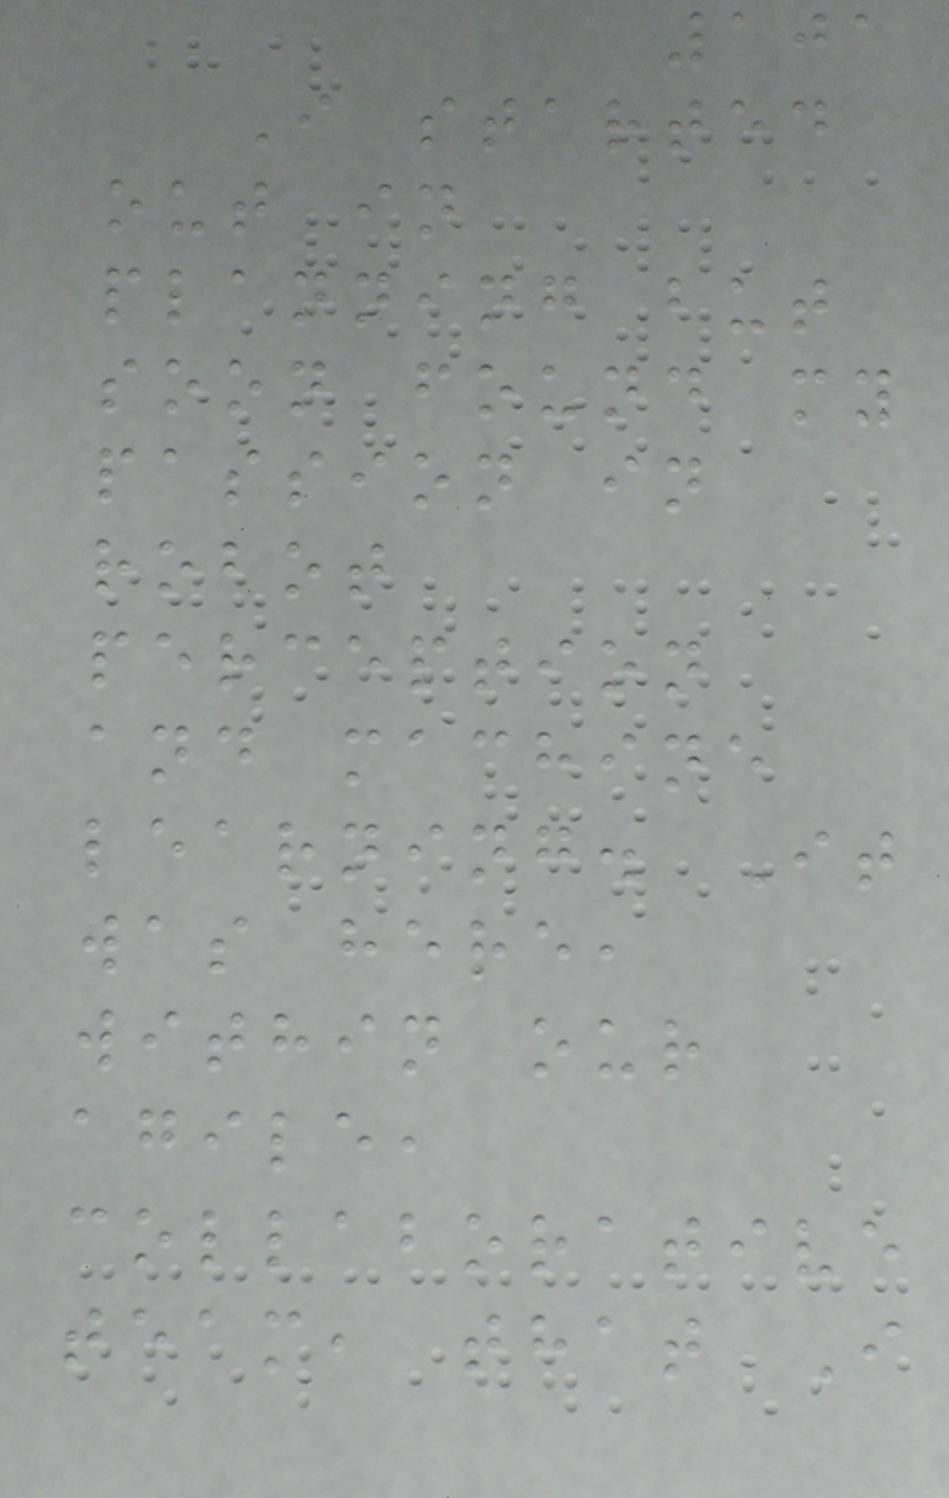101
I started
out in
planning but
soon found my
passion in
robot
perception
and machine
learning. It
was here,
within our
agile,
collaborative
team, that I
